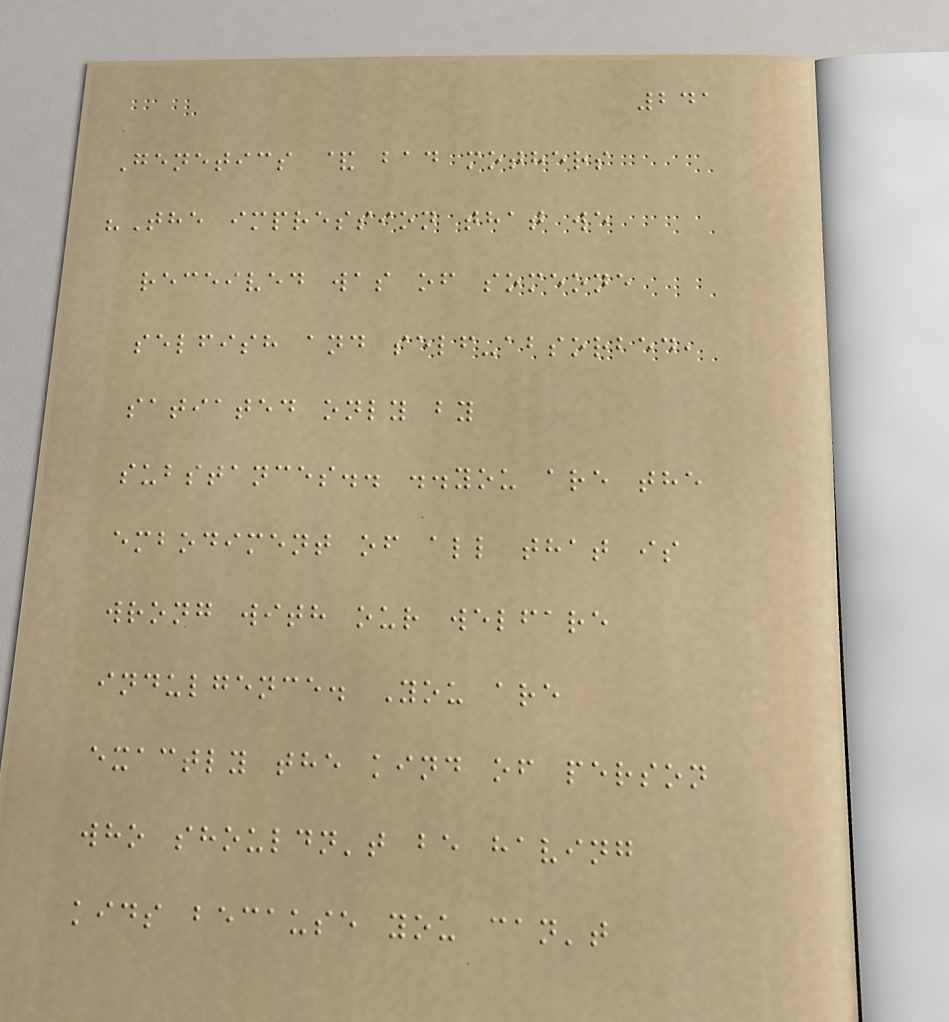241
Genetics & bad mothers
"The impression that we
received was of someone
selfish and self-absorbed,
satiated only by
substances.. ..you are the
embodiment of all that is
wrong with our welfare
indulgence. You are
exactly the kind of person
who shouldn't be having
kids because you can't
